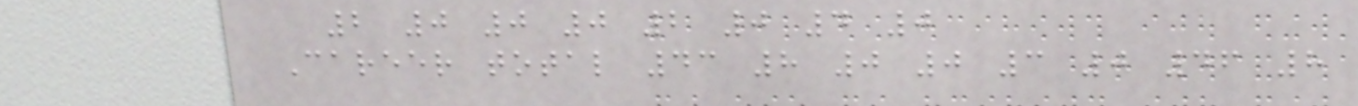2 0 0 0 2 0 4 0
Career total 43 8 0 0 3 0 46 8
